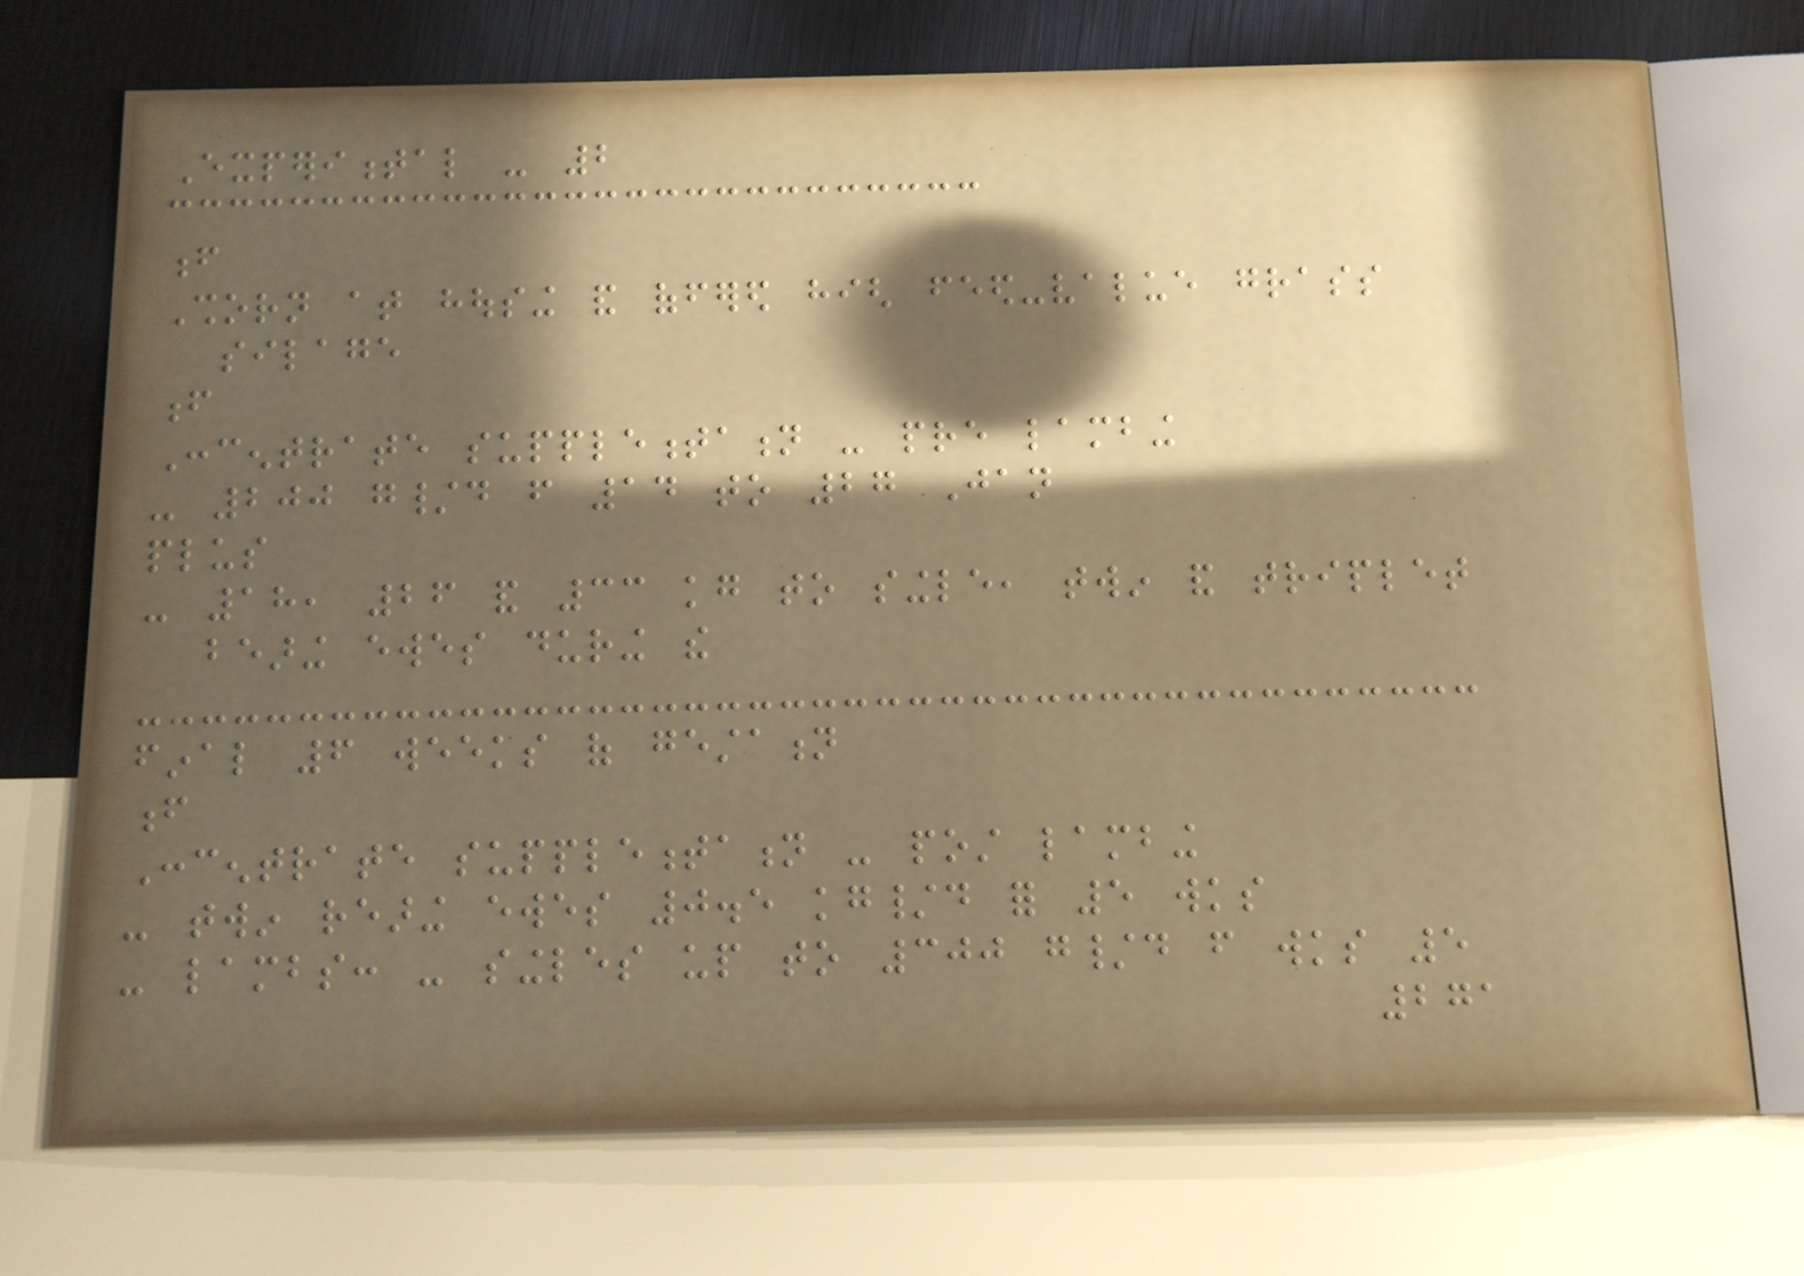Experimental - 2
f
Shorn at housing and offered high feed-value grass
silage
f
Concentrate supplementation - pre lambing
- 200 g/d from 14 to 27 Jan
plus
- 18, 26 and 33 kg to single, twin and triplet
bearing ewes during the
final 6 weeks of gestation
f
Concentrate supplementation - post lambing
- twin rearing ewes 0.5 kg/d for 5 wks
- lambs: - singles up to 300 g/d from wks 5
271
